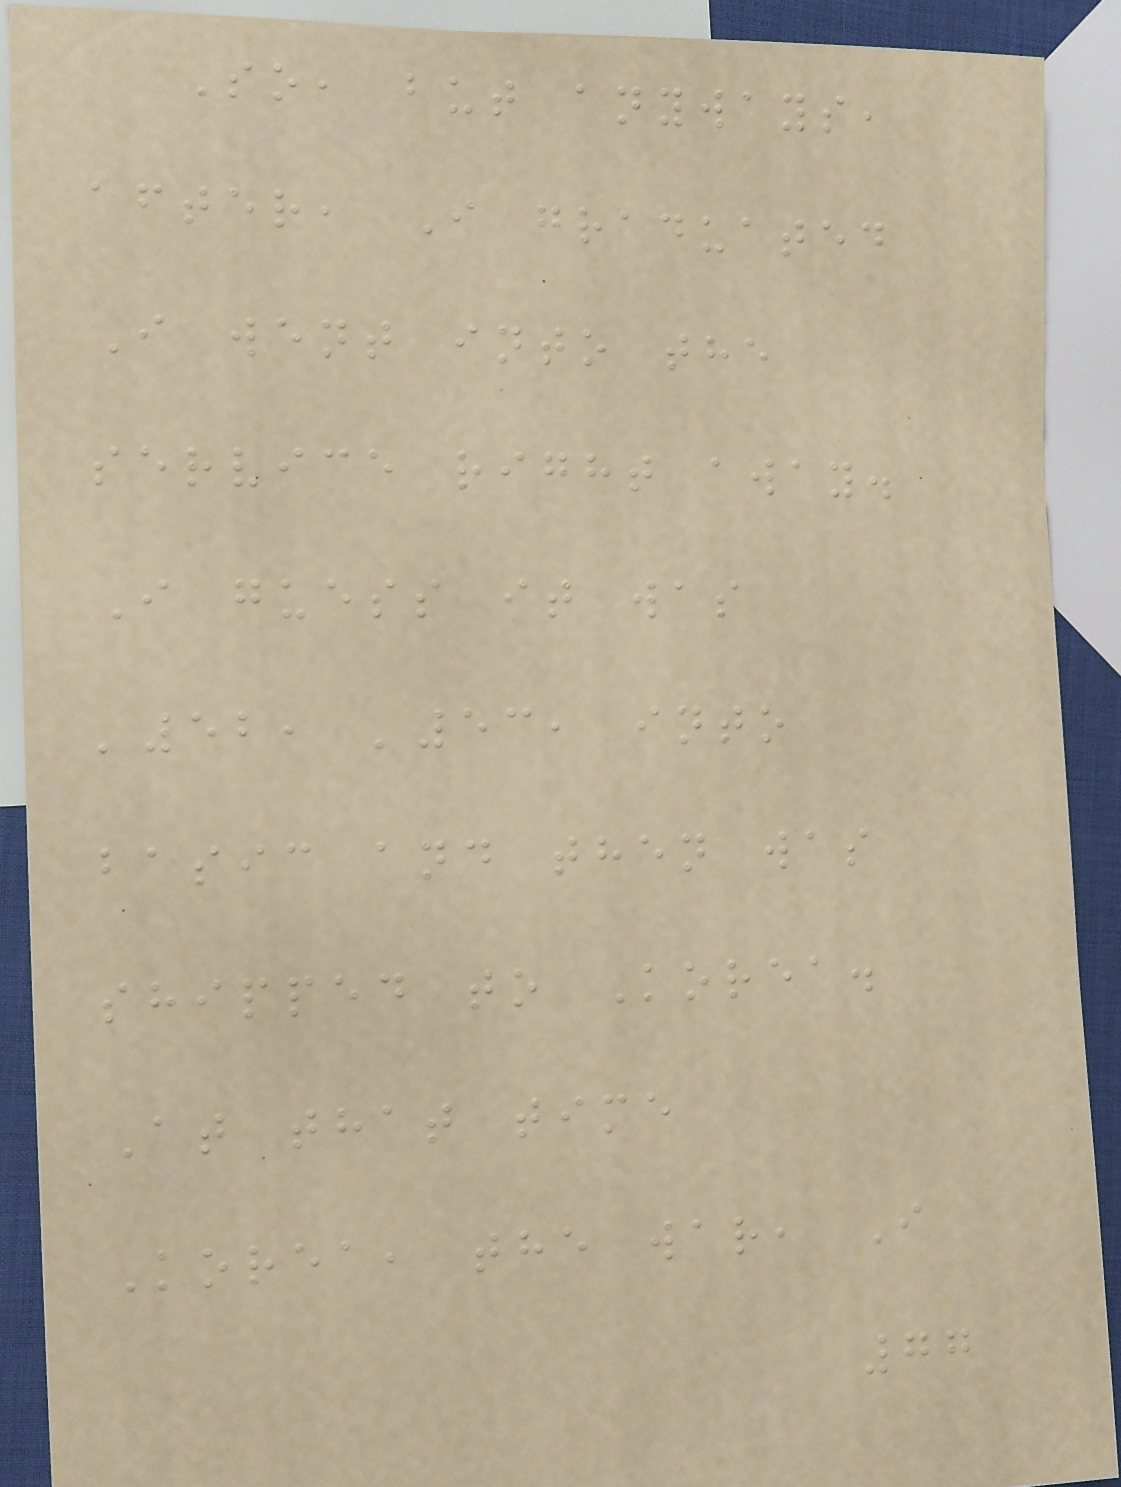So, but anyways,
after, I graduated
I went into the
service right away.
I guess it was
'52, '53, into
basic and then was
shipped to Korea.
At that time
Korea, the war, I
77
